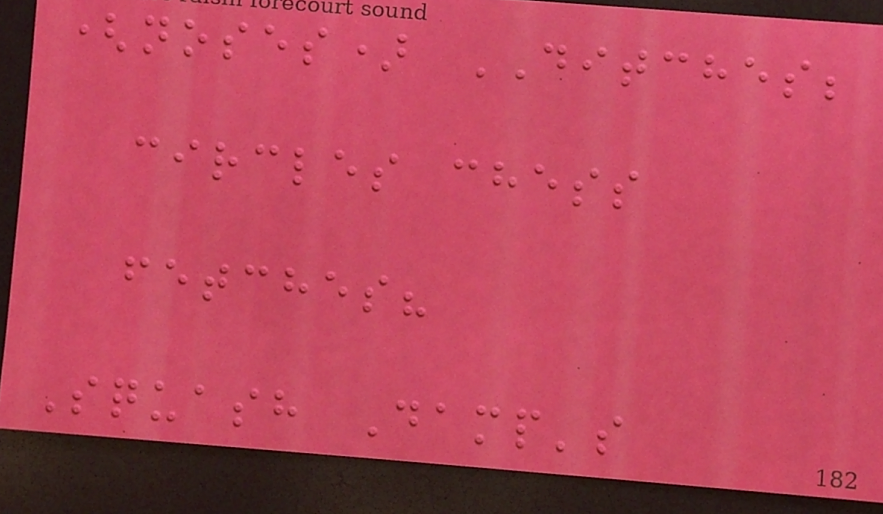(noses) DITCHES;
circles chess
fetches?
Squash Damp's
